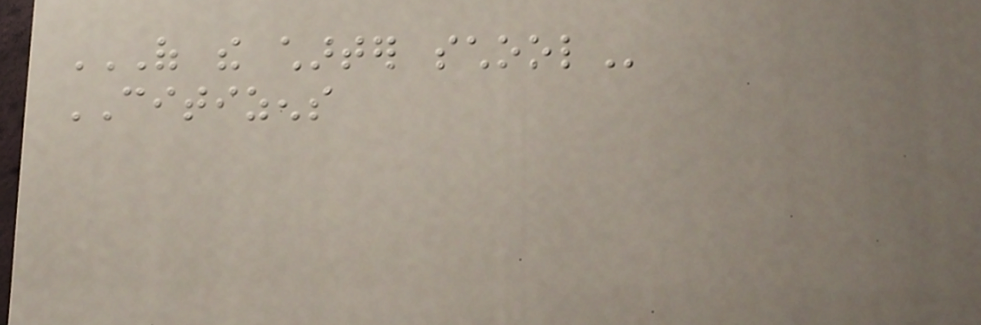OF THE CHARTER SCHOOL
CITIZENS
